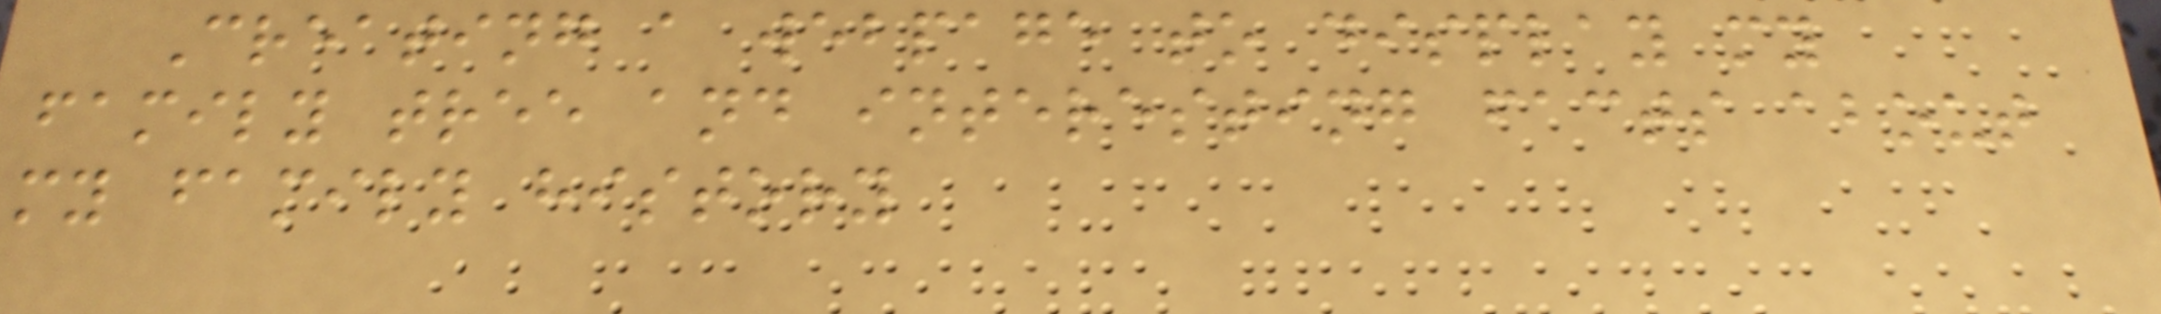Creating a webpage to display my
family tree and interesting facts about
my family history
